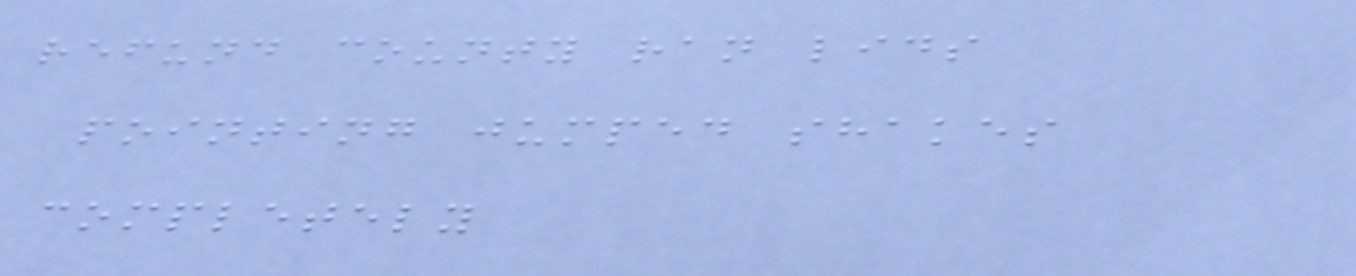refund county ran lids
pointing jumped shakes
completely
